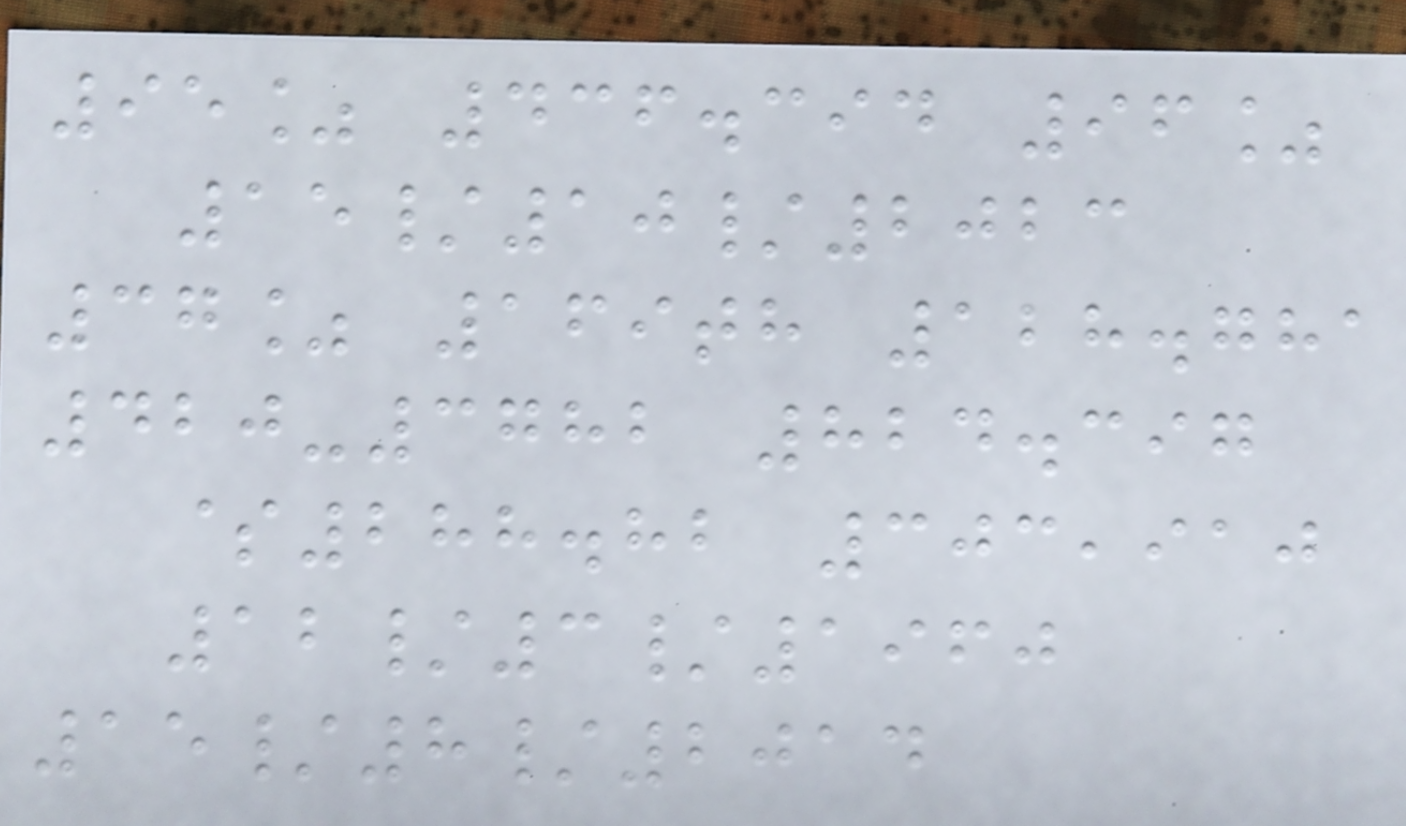95% 436.394 96%
15/10/2023
37% 169th 128.781
420-3782 824.397
$288.82 303,910
12/3/1960
15/8/2014
